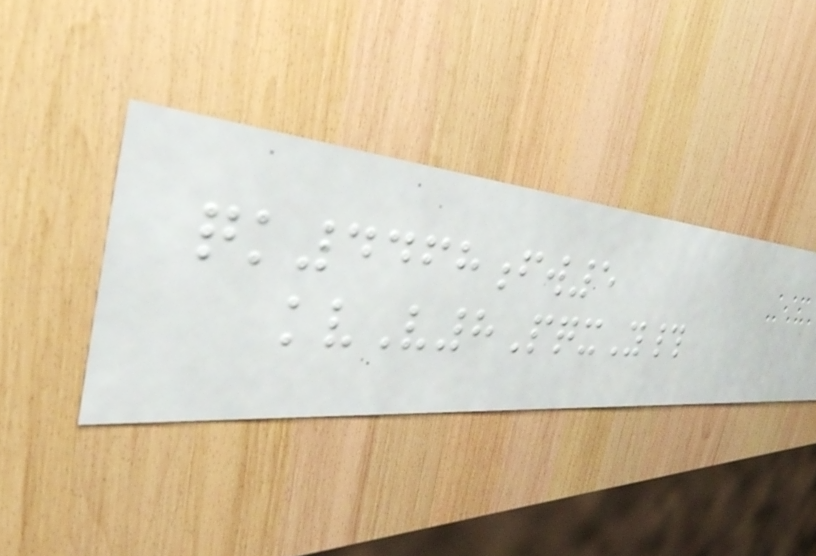qk4468fw5
kvV8PqxY#
